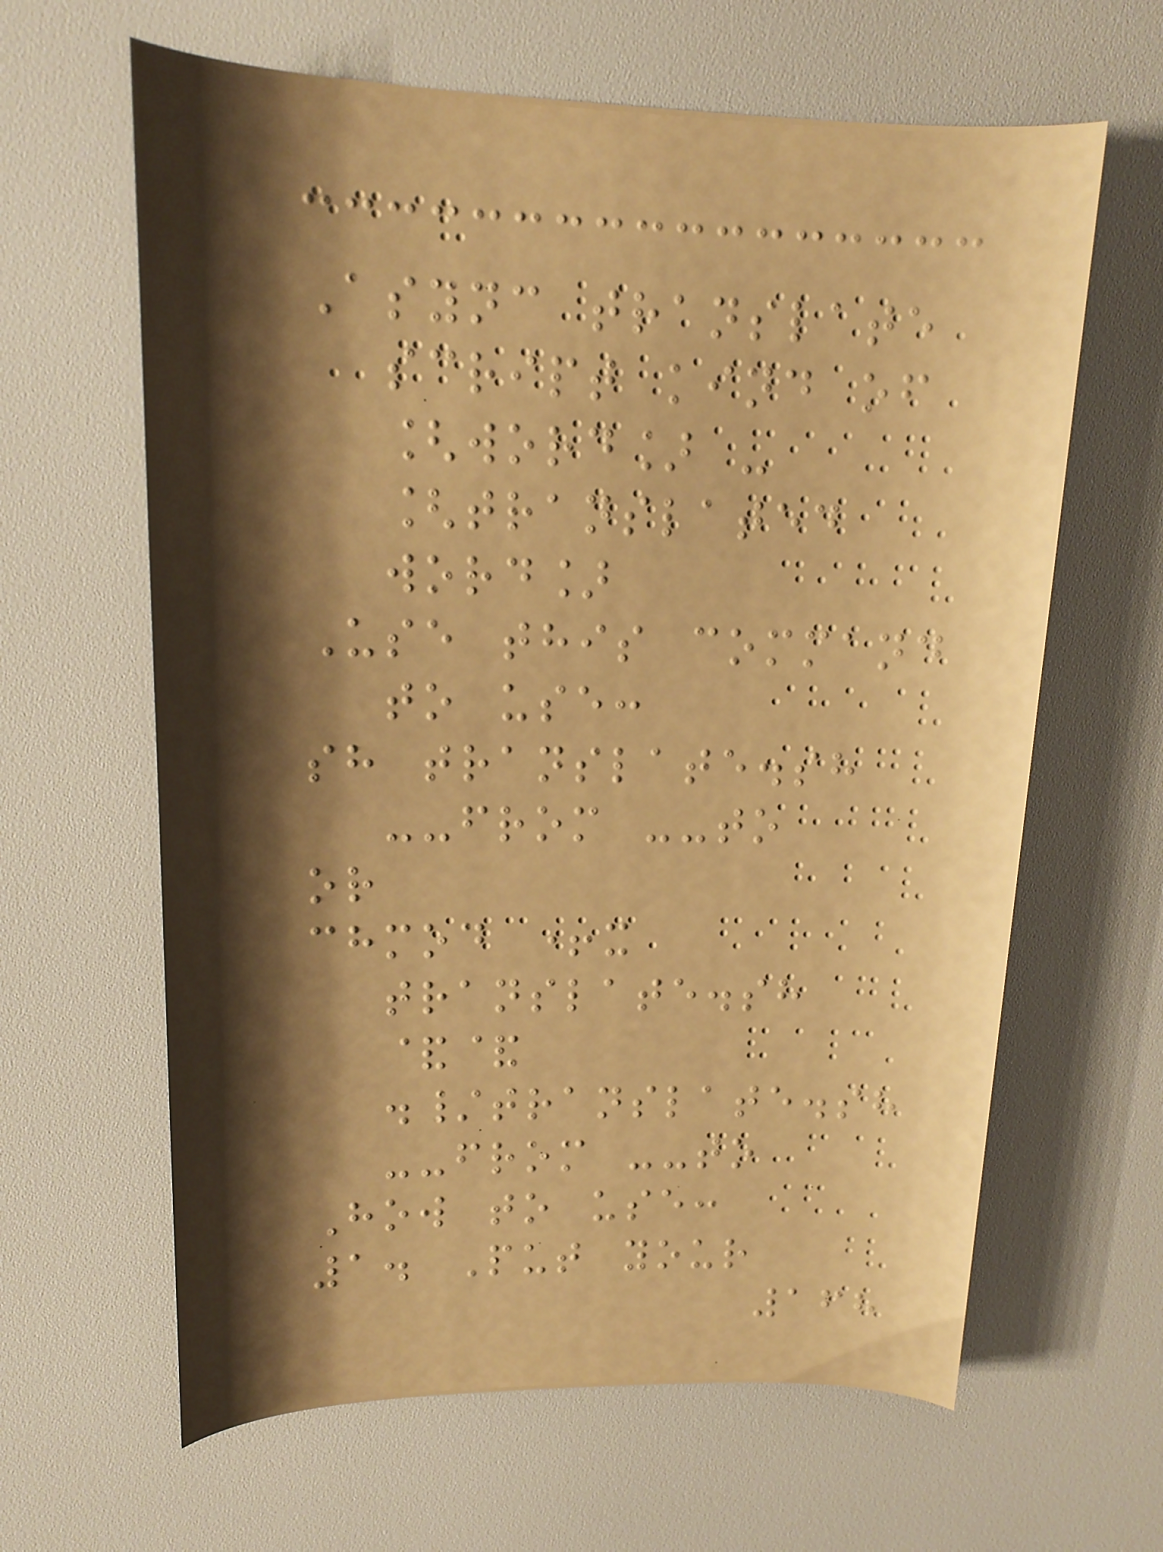Async translate
script kind of
[word] -
[translated
word]
Use this command
to use:
sh translate.sh
--from --to
or
chmod +x
translate.sh
&&
./translate.sh
--from --to
How to use:
1. Put your
168
